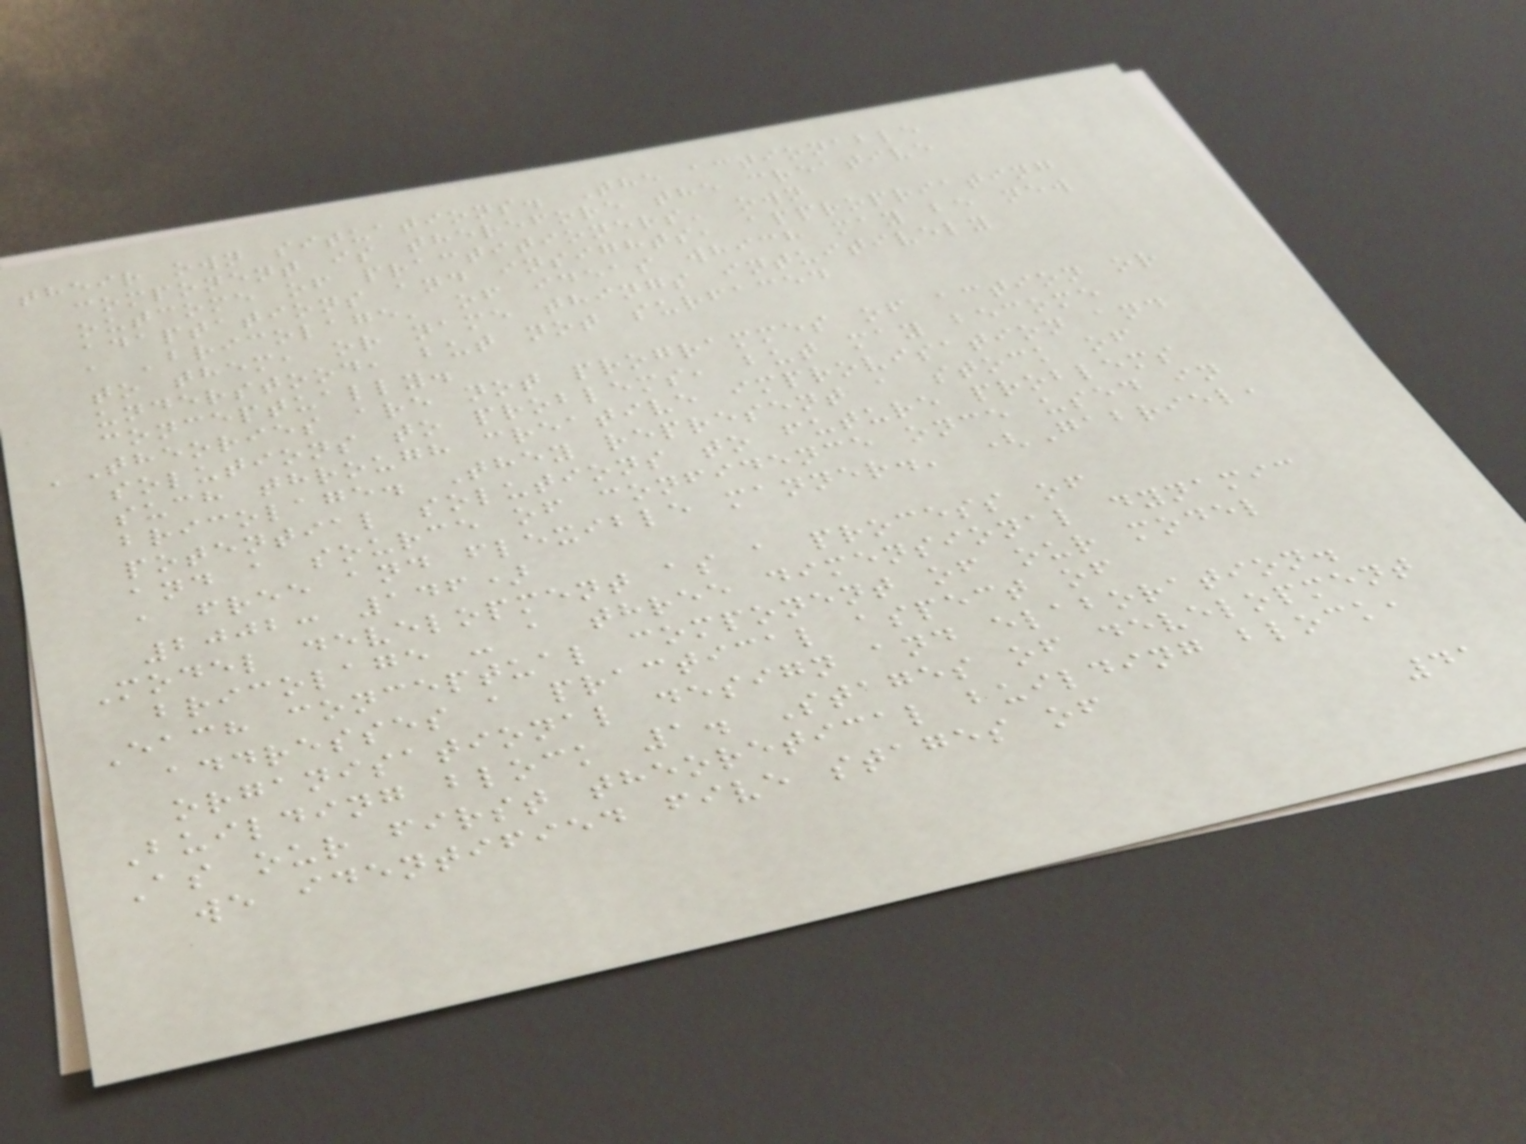their own situations. The actionable
component is therefore the creative
outcome of practitioners' own
adaptations and insights, appropriating
a 'bricolage' of ideas which may be new
to them, or name things intuitively
understood, but not surfaced
conceptually.
'Theories are not programmes of action or
solutions to problems, but may become
such through creative improvisation and
bricolage. They represent a stock of
potential solutions to future problems
and a source of confidence once used in
a free and flexible manner.' (Gabriel,
2002: 146)
Model development as a process of
bricolage - a three dimensional dynamic
Each conceptual component of our model
addresses a practical aspect of
organisational design and elaboration.
Building block 1. Stages of development
As our first theoretical building block,
we identified five stages of
41
